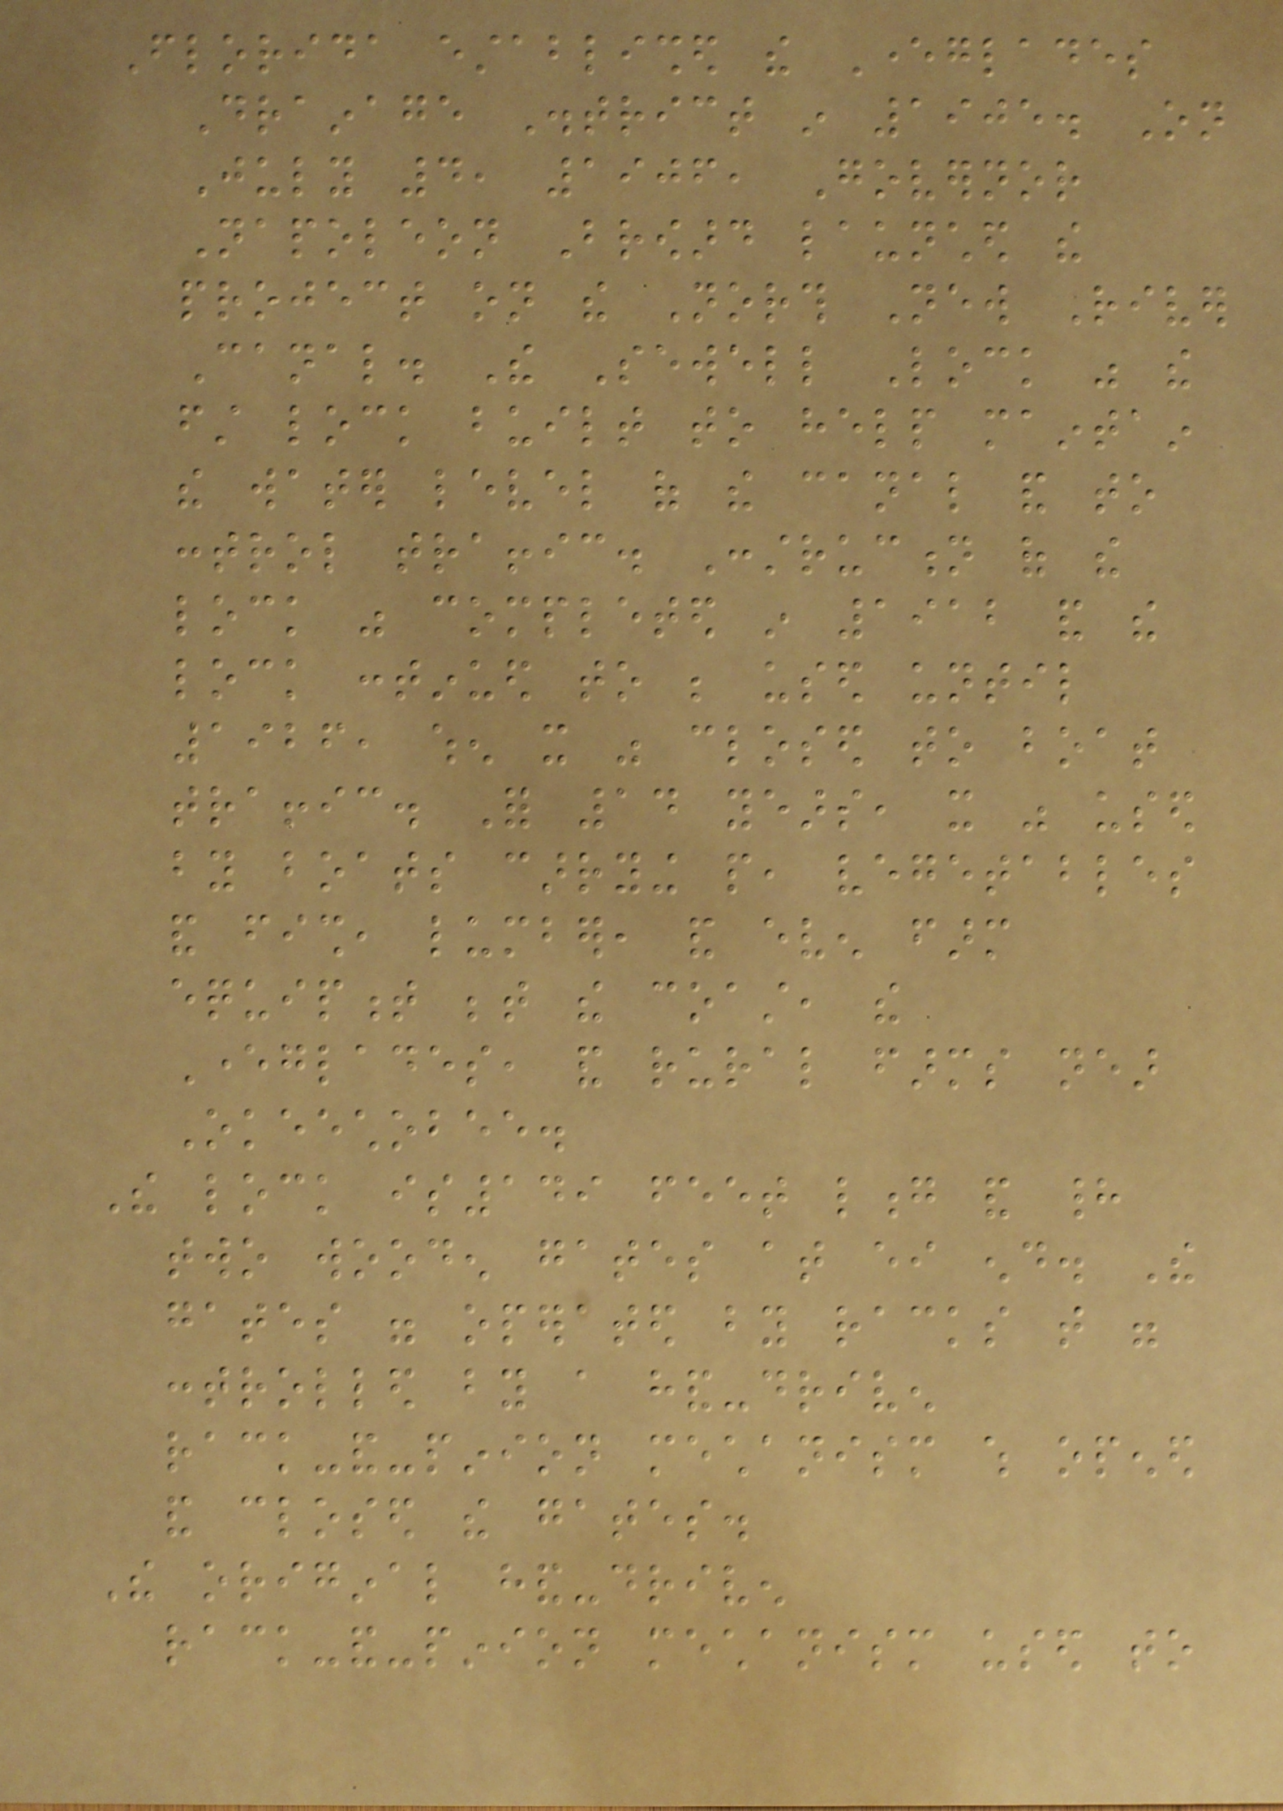Florida established the Everglades
Drainage District in 1905. On
July 4, 1906, Governor
Napoleon Broward launched the
project on the North New River
Canal. The Sewell Lock was the
first lock built to help maintain
the water level of the canal and to
control traffic. Construction of the
lock was completed in 1912 and the
lock continued to be used until
1926, when it was closed to boat
traffic. For 14 years, it was used
by boats carrying people, vegetables
and fish, lumber, and even farm
equipment between the coast, the
Everglades, and rural farms near
Okeechobee.
The lock is149 feet long and had
two wooden gates at either end. The
gates were operated by racks that were
controlled by a hand-driven
rack-and-pinion mechanism which opened
and closed the gates.
The original hand-driven
rack-and-pinion mechanism used to
